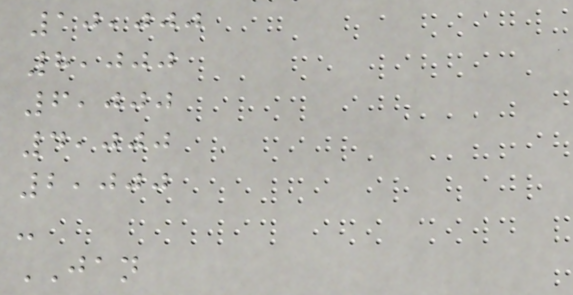10,000
8,000
6,000
4,000
2,000
-
JAN
